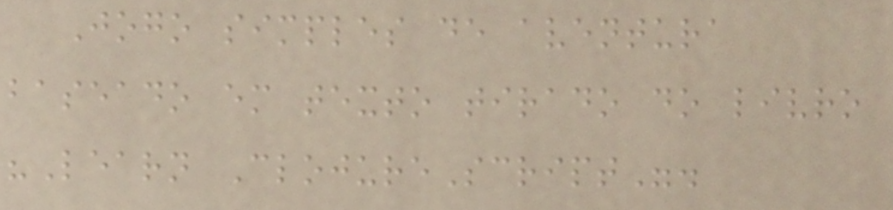Jogo simples de aventura
baseado em texto tirado do livro
"Learn ClojureScript".
